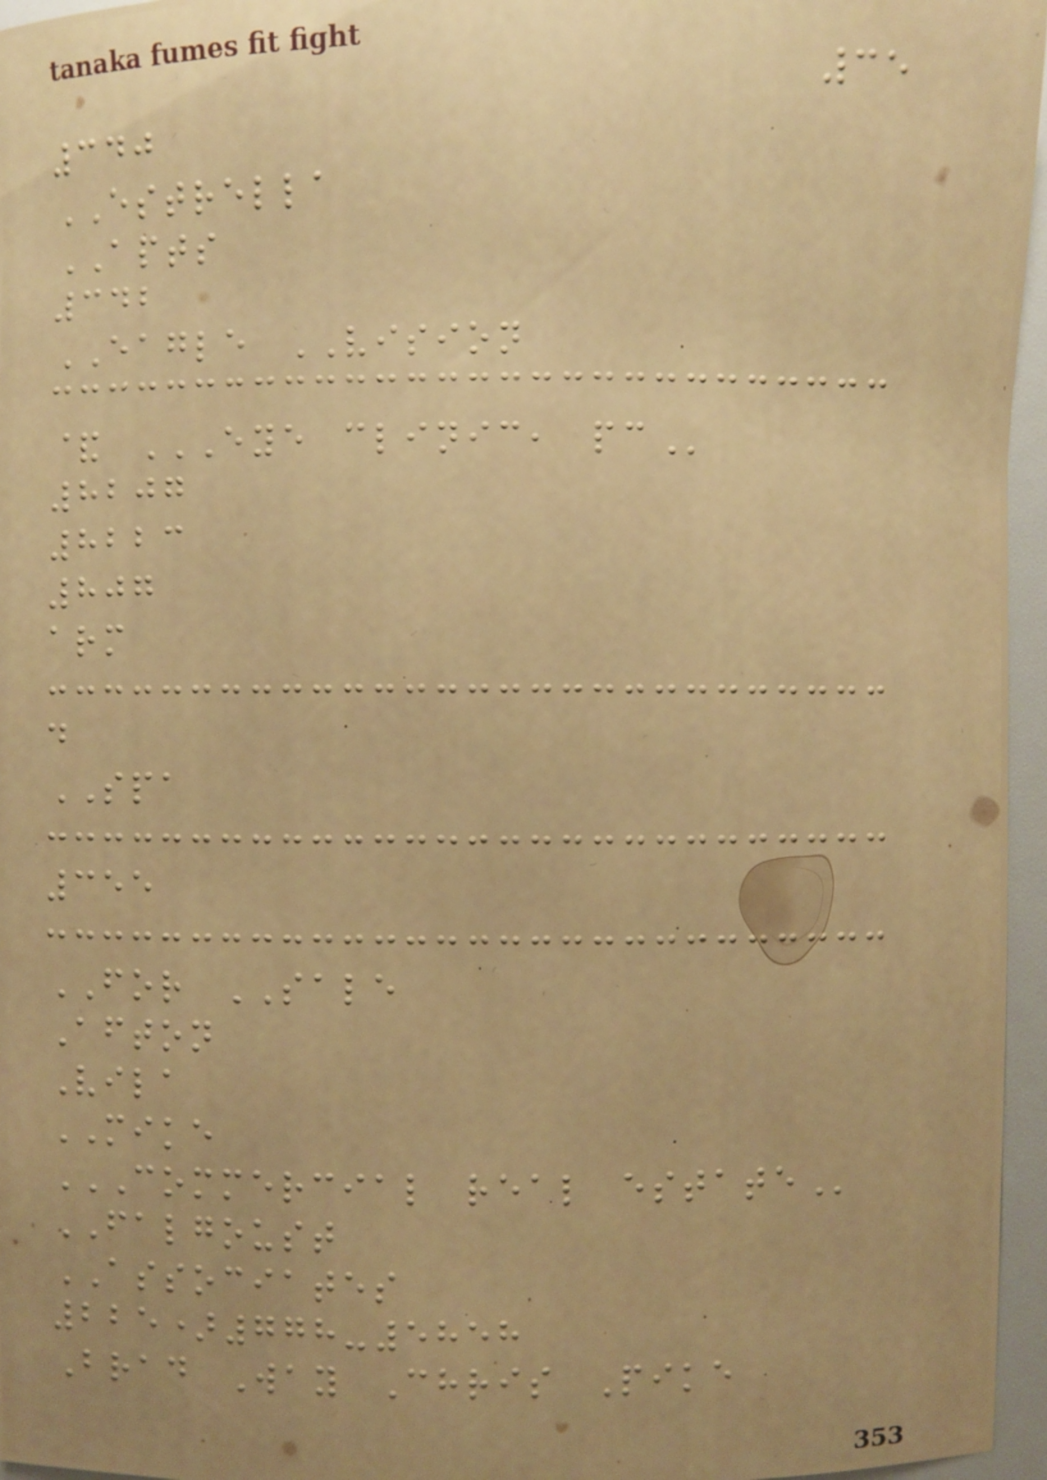35
340
ESTRELLA
APTS
342
EAGLE VISION
& EYE CLINIC, PC
8207
8223
807
arm
d
SPA
355
FOR SALE
Afton
Vila
MIKE
COMMERCIAL REAL ESTATE
FALGOUST
ASSOCIATES
225)778-5858
Brad Way Chris Pike
